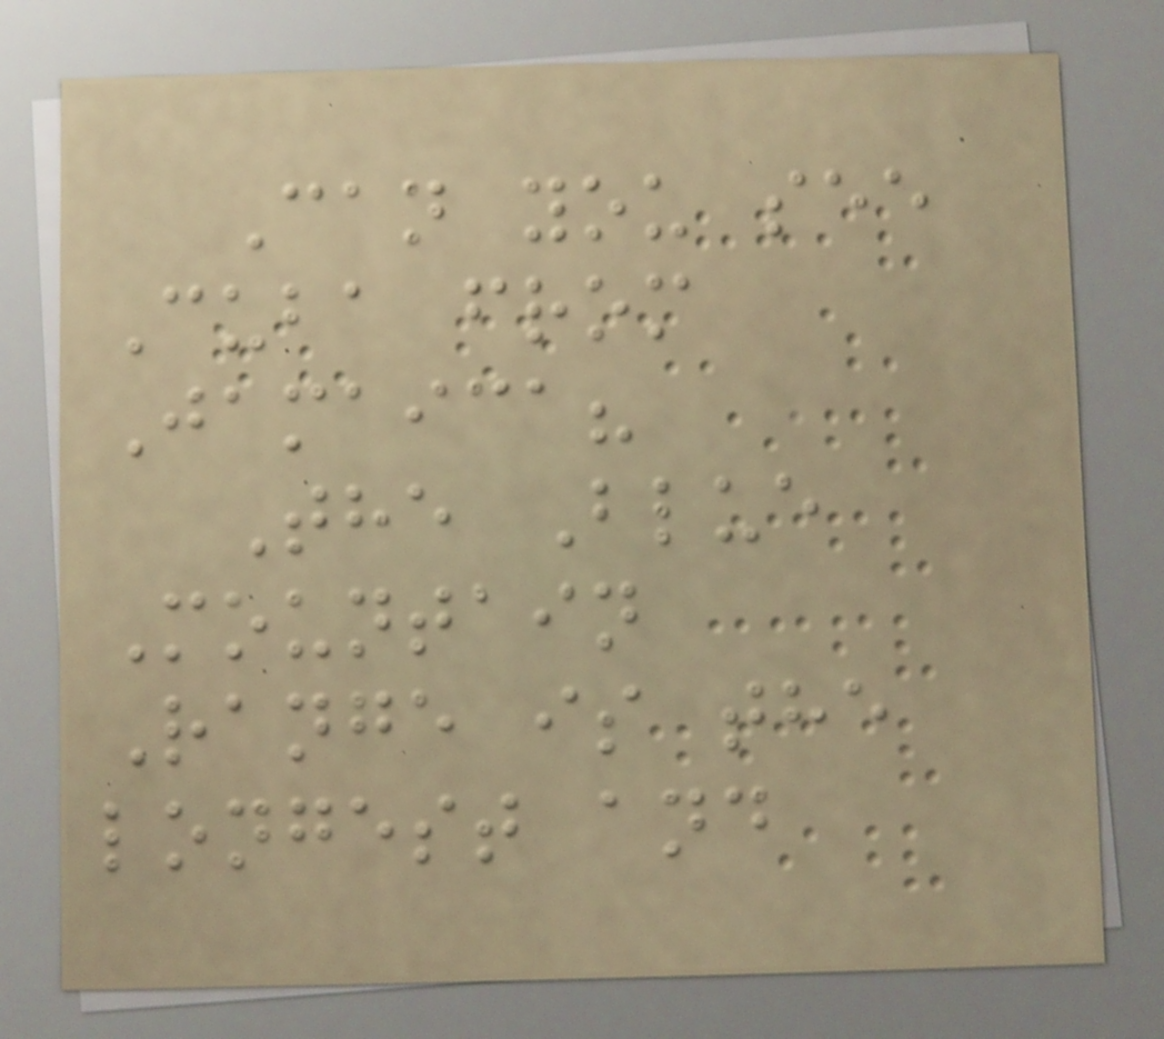Can you see
Cuba from
Jamaica?
The Blue
Mountain
Range is the
longest and
